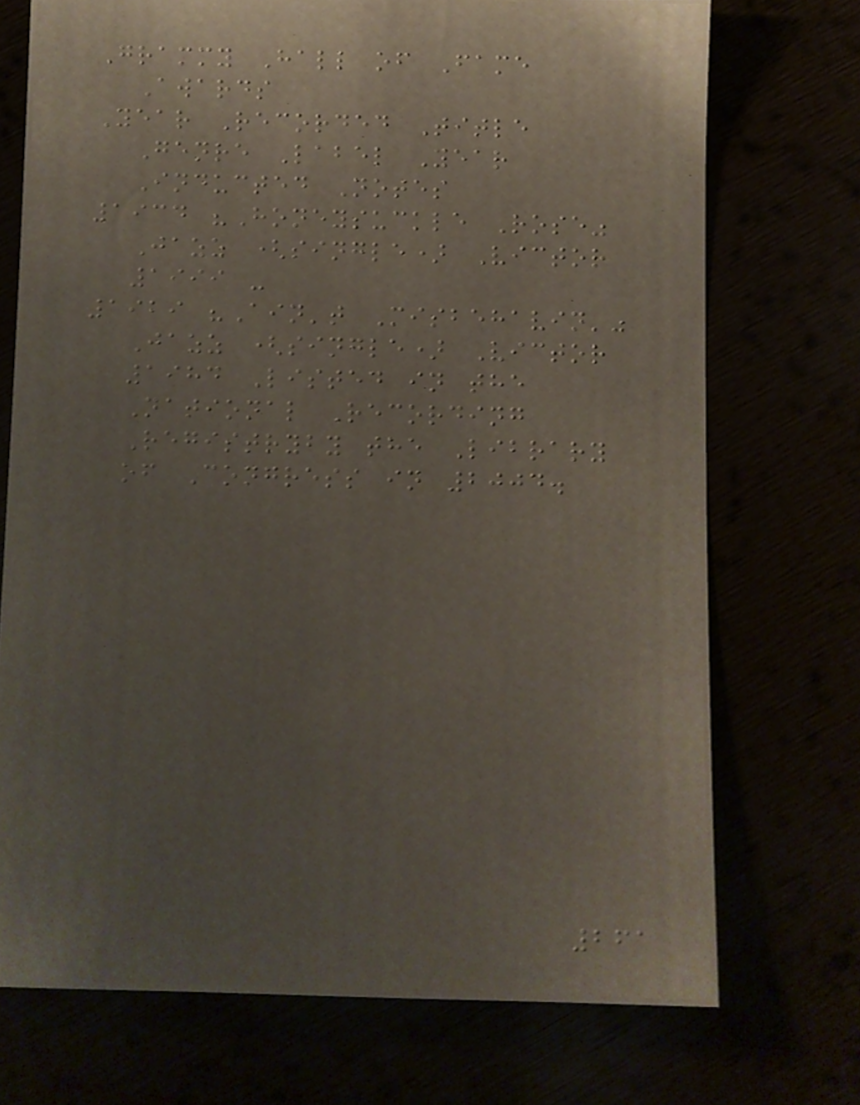Grammy Hall of Fame
Awards
Year Recorded Title
Genre Label Year
Inducted Notes
1934 "Honeysuckle Rose"
Jazz (single) Victor
1999 -
1929 "Ain't Misbehavin'"
Jazz (single) Victor
1984 Listed in the
National Recording
Registryby the Library
of Congress in 2004.
261
